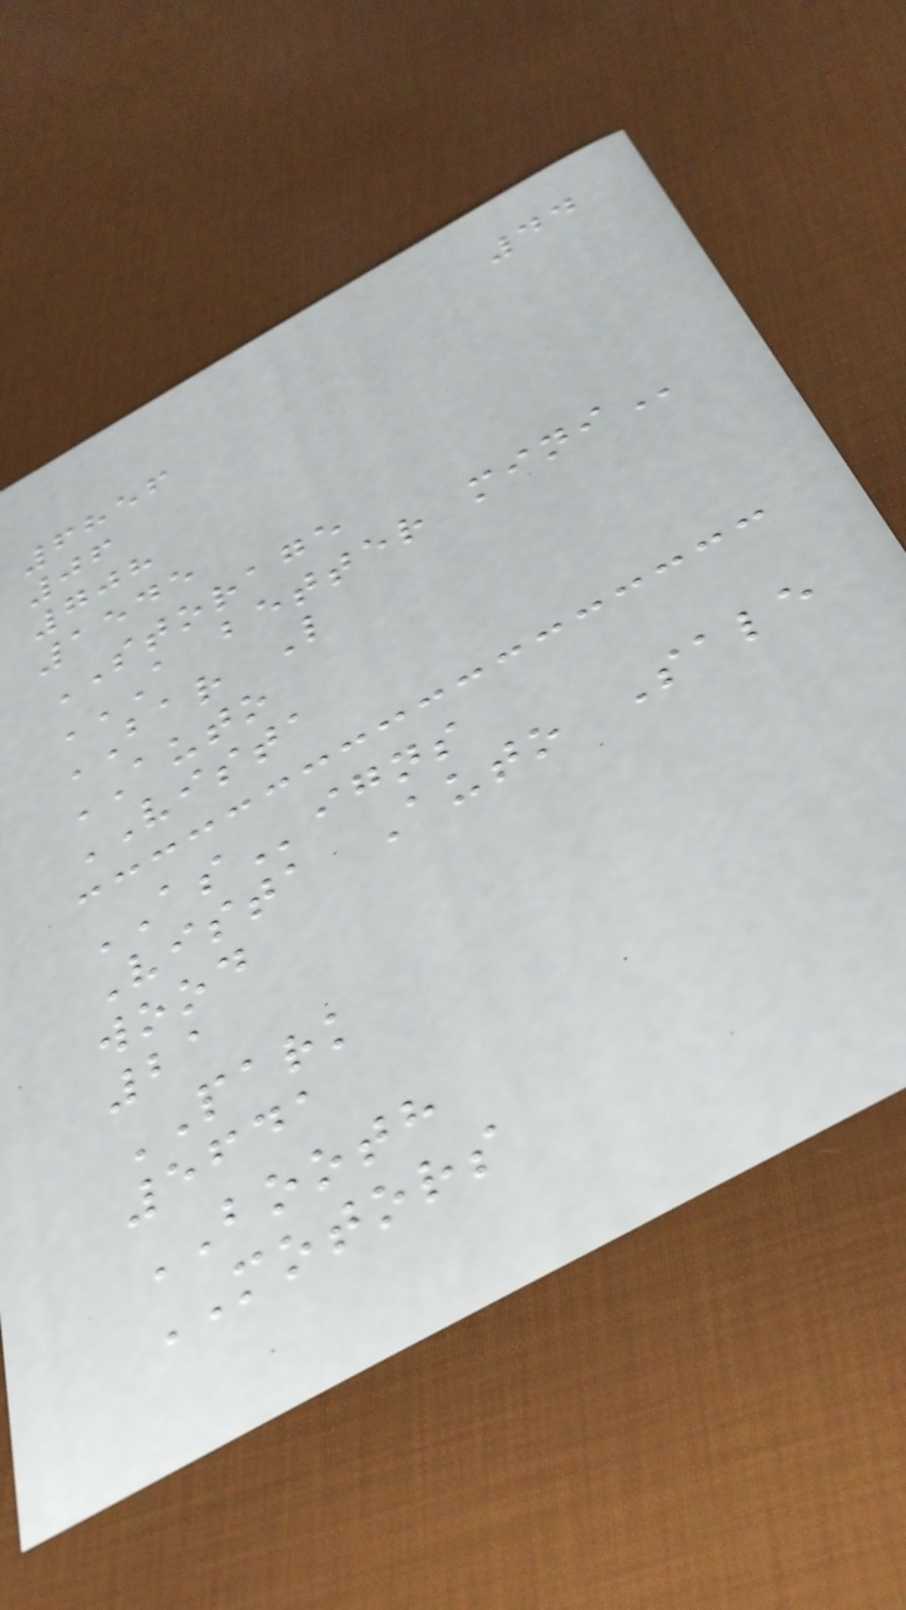44
6856
06
708
1545
STORAGE
A BETTER MINI
BAR L
AUTO
VISTA
ASigns
Vista Auto Sale
wood
21
PARK
5641
BOOTH
MOTORS
